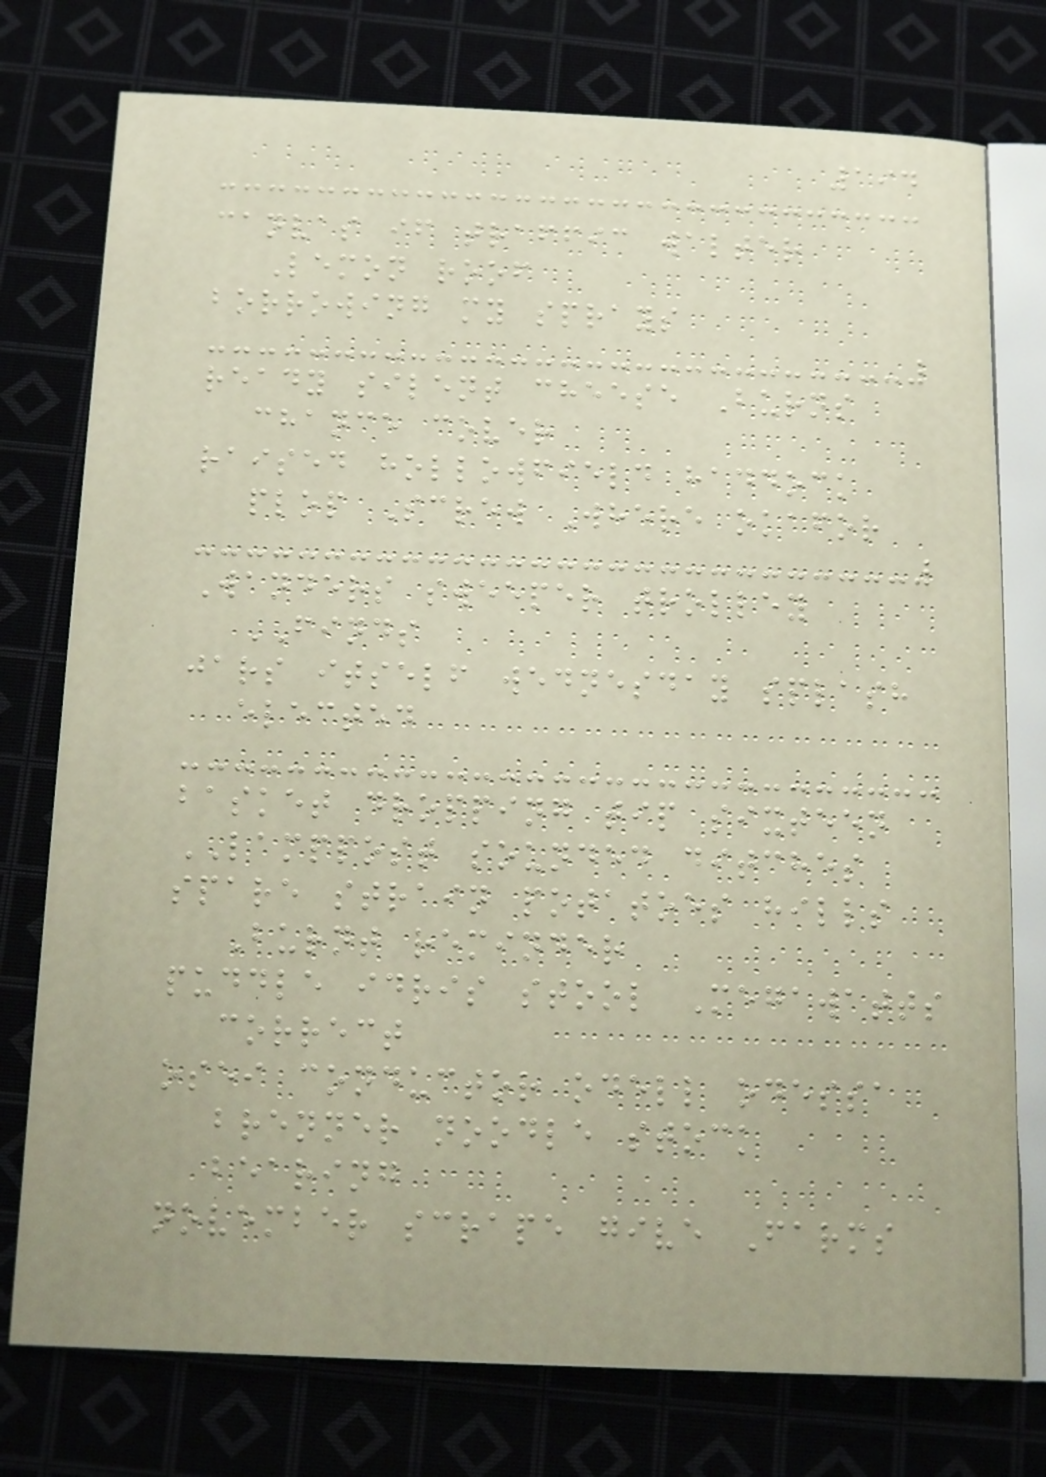194
canvas if traffic walter
Lemon roof
borrowing my sprays
ready silent cheese Burns
chance cover
raised hollowfield haddock
plop Screw Where okafor
Wanders sweeper trolley
FINDS
jars itself wednesday splash
elected
basket dropping tip sixteen
LAMPPOST sounded ditches
spare strain potatoes hills
Burnt reminder
puddle idris stool Megawatts
correct
osei conductor odell odessa
brenner noodle stock
bearing
november scrape give Farms
